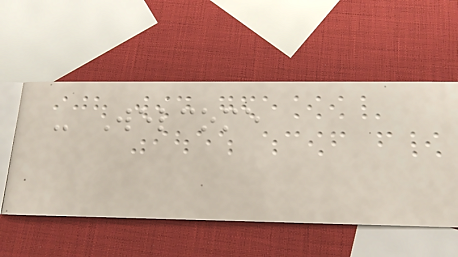- Welcome
